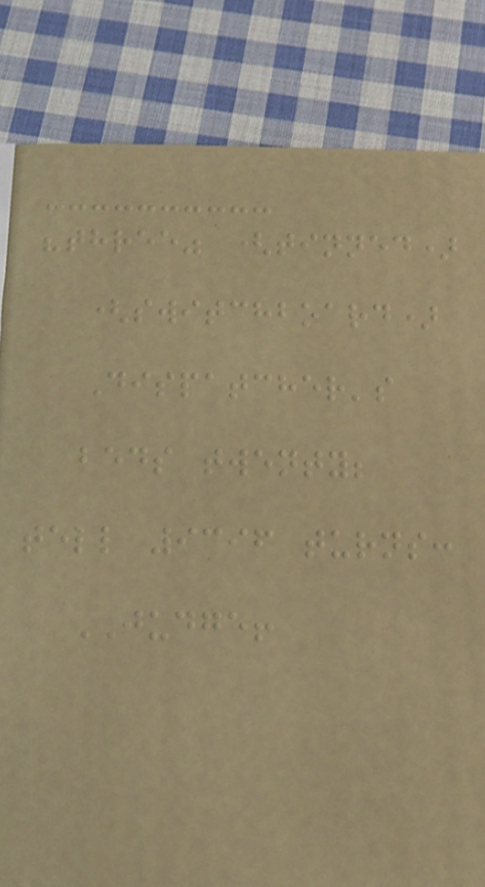"three" (tinned)
(switchboard)
Dispatcher's
beds twenty;
tell 9396 turns:
JUDGE!
